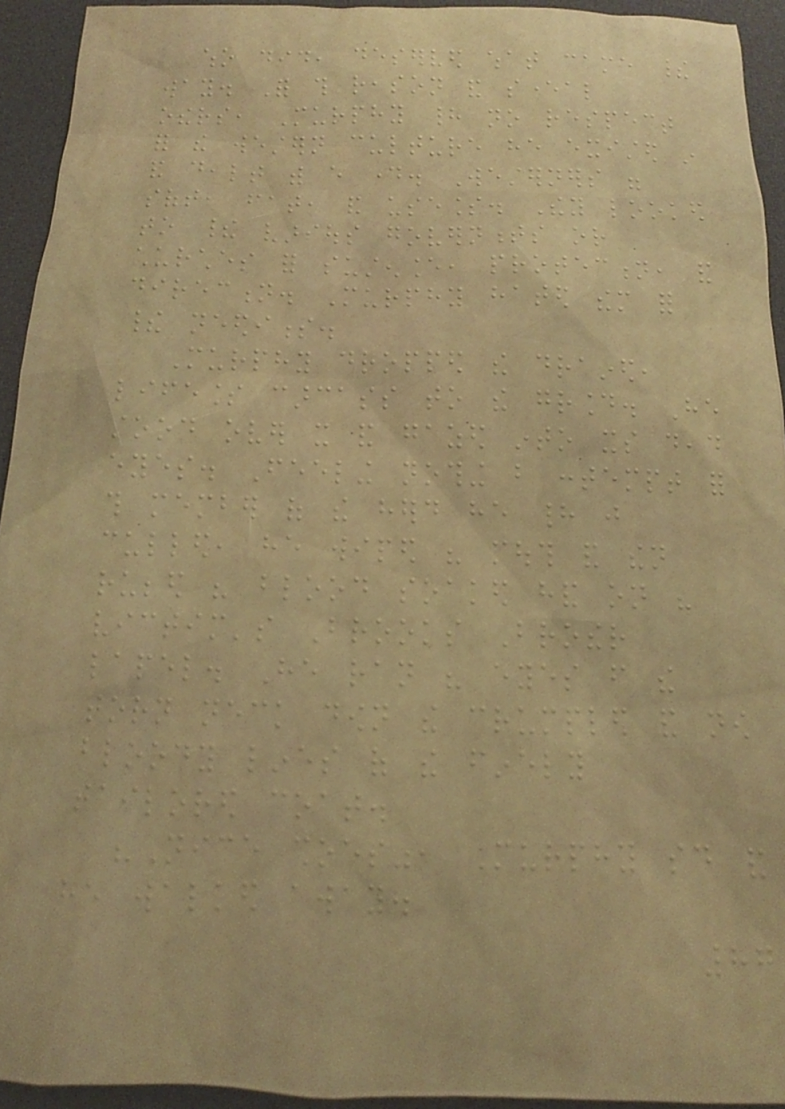who did, deserved what came their
way. For this reason and several
others, Murphy had no respect
for the western culture he existed in
and dealt with every day. Westerners were
soft, fat, and useless. They looked
to their various governments or
churches for sustenance, protection, and
direction. Murphy hated them for
their neediness.
Murphy dropped the drained,
lifeless carcass to the ground. He
stood over it and gazed into its dead
eyes. Feeling nothing but contempt for
this member of the herd he had just
culled, he wiped his mouth and then
rubbed his blood soaked hand on his
victim's Brooks Brother
lapel. He ran his eyes from the
torn neck down the crumpled and now
bloody lines of the finely
tailored coat.
"Nice shoes", Murphy said and
he walked away.
87
